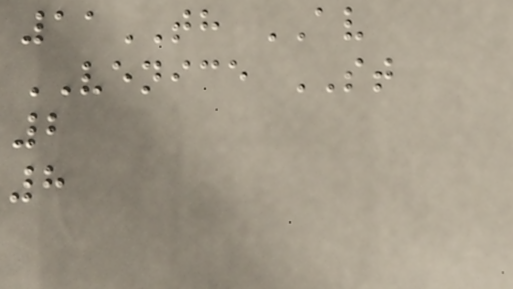11TH AV
VENICE ST
2
8
